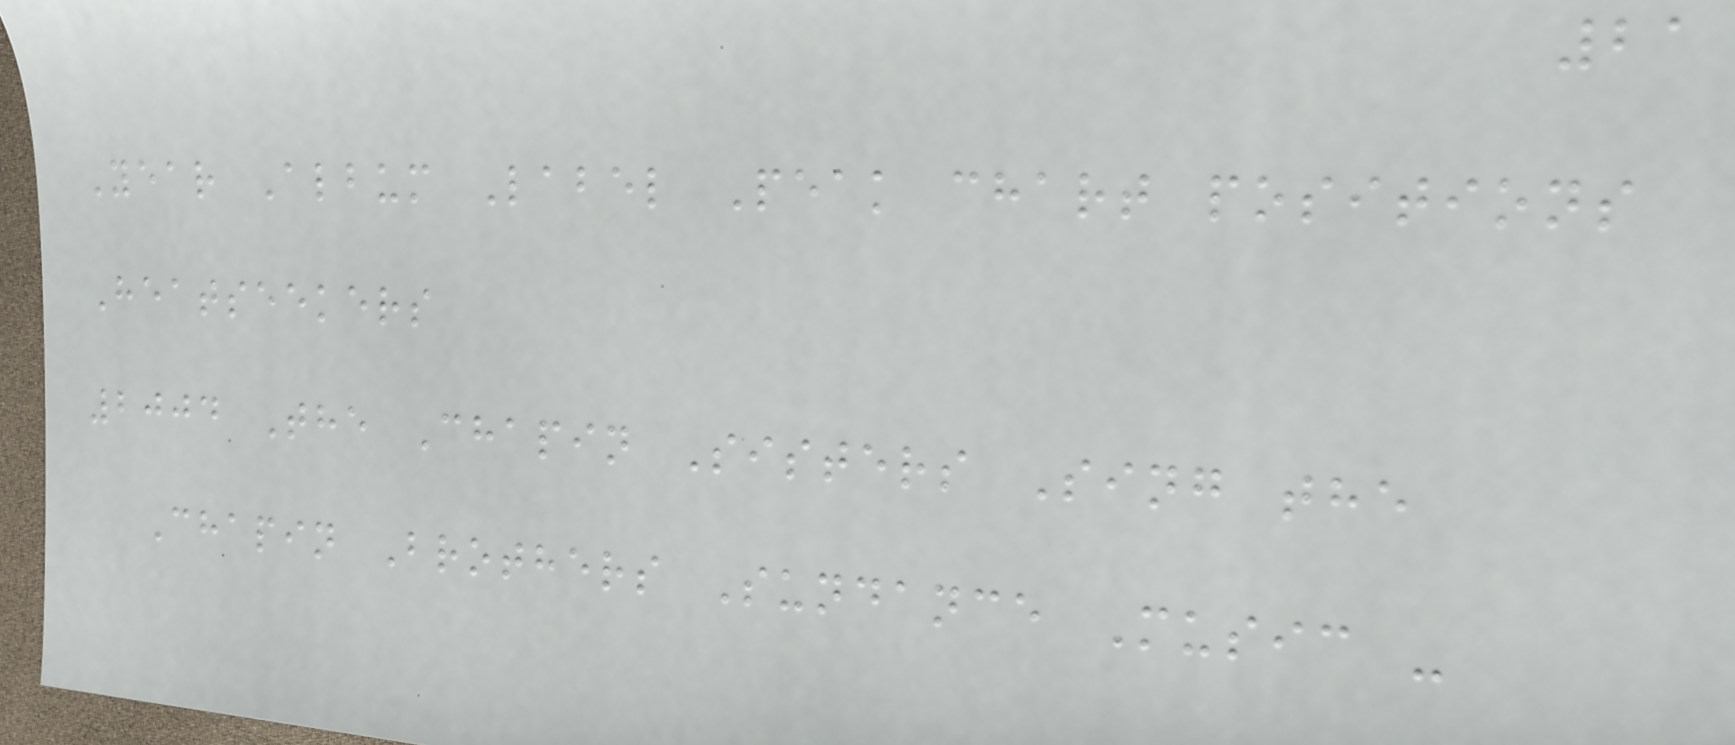21
Year Album Label Peak chart positions
Heatseekers
2004 The Chapin Sisters Sing the
Chapin Brothers Sundance Music -
